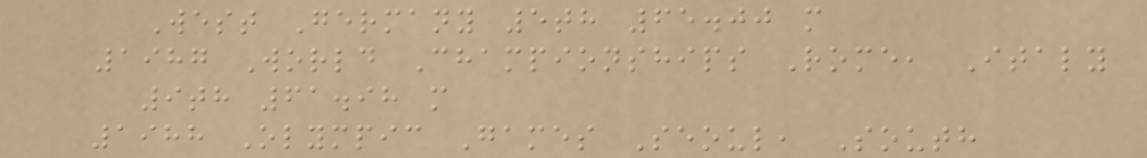West Germany 5th 65.00 m
1987 World Championships Rome, Italy
9th 61.98 m
1988 Olympic Games Seoul, South
